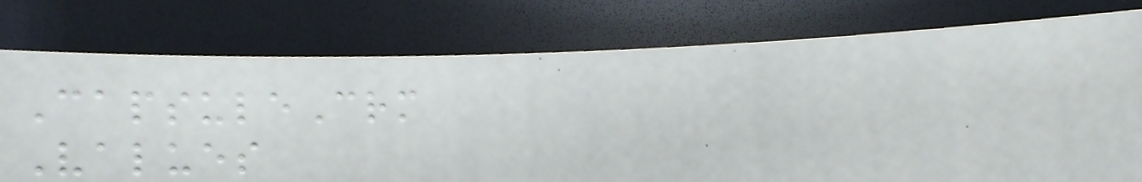CapsuleCrm
Values
